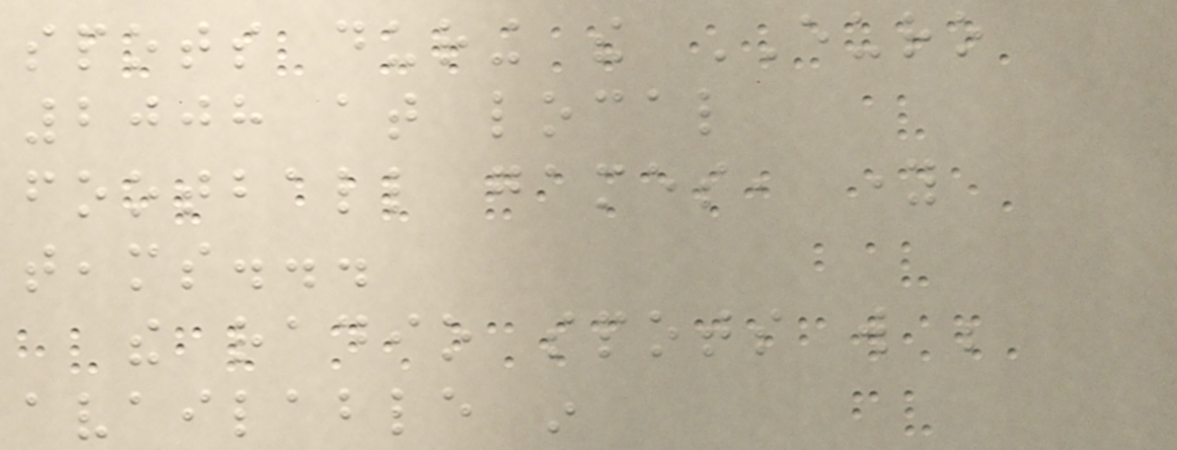spots during the EURO
2008 at local
football games, young
teams...
the radio spots will be
available in
